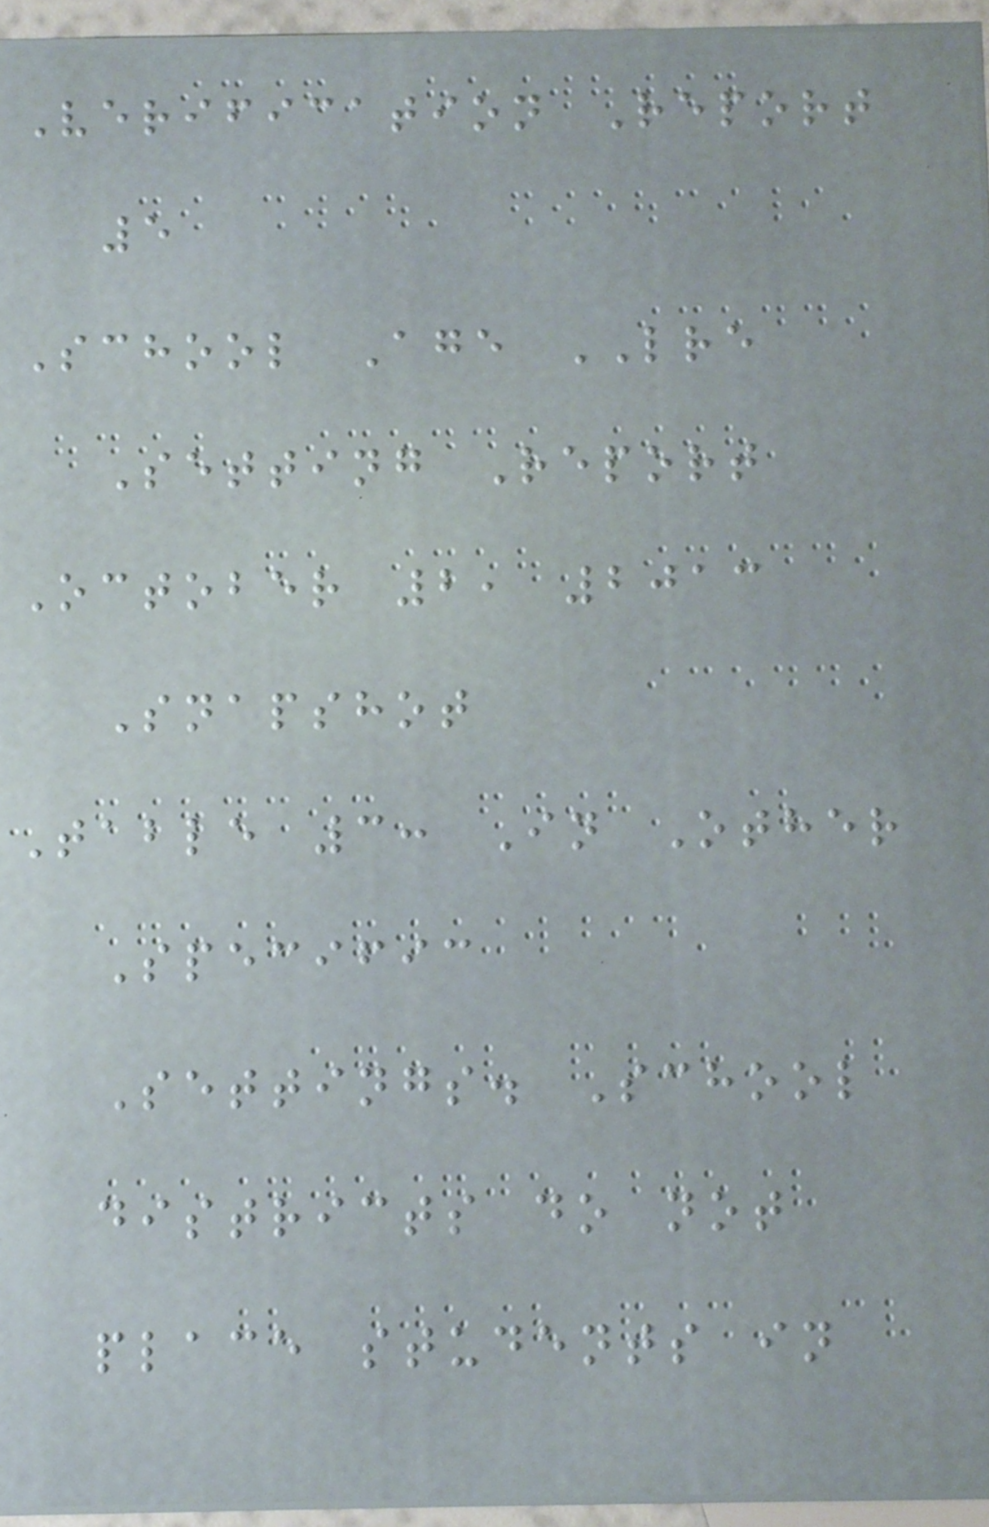Verification Report
5
School Age LRE
Setting Report
October 2, 2013
Snapshot
Table 3: In Other
Specific
Settings. School
districts do not
place students in
